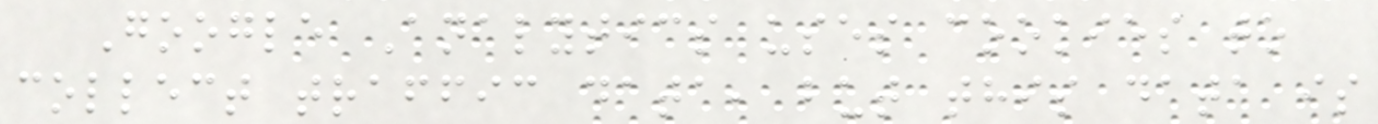Google Analytics uses cookies to
collect traffic data, but this data is
